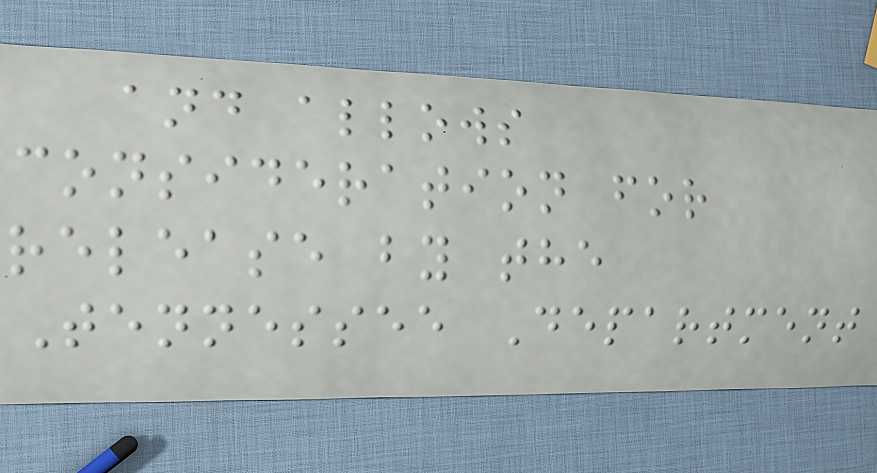and allows
consideration for
release by the
Tennessee Department
